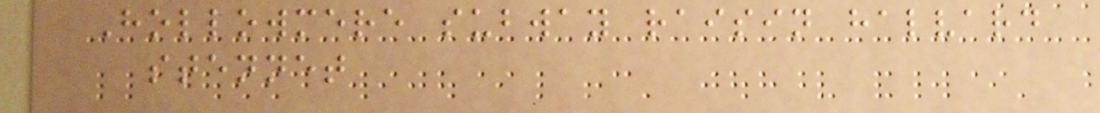Hollowmere subway raisin halvard
stennet
